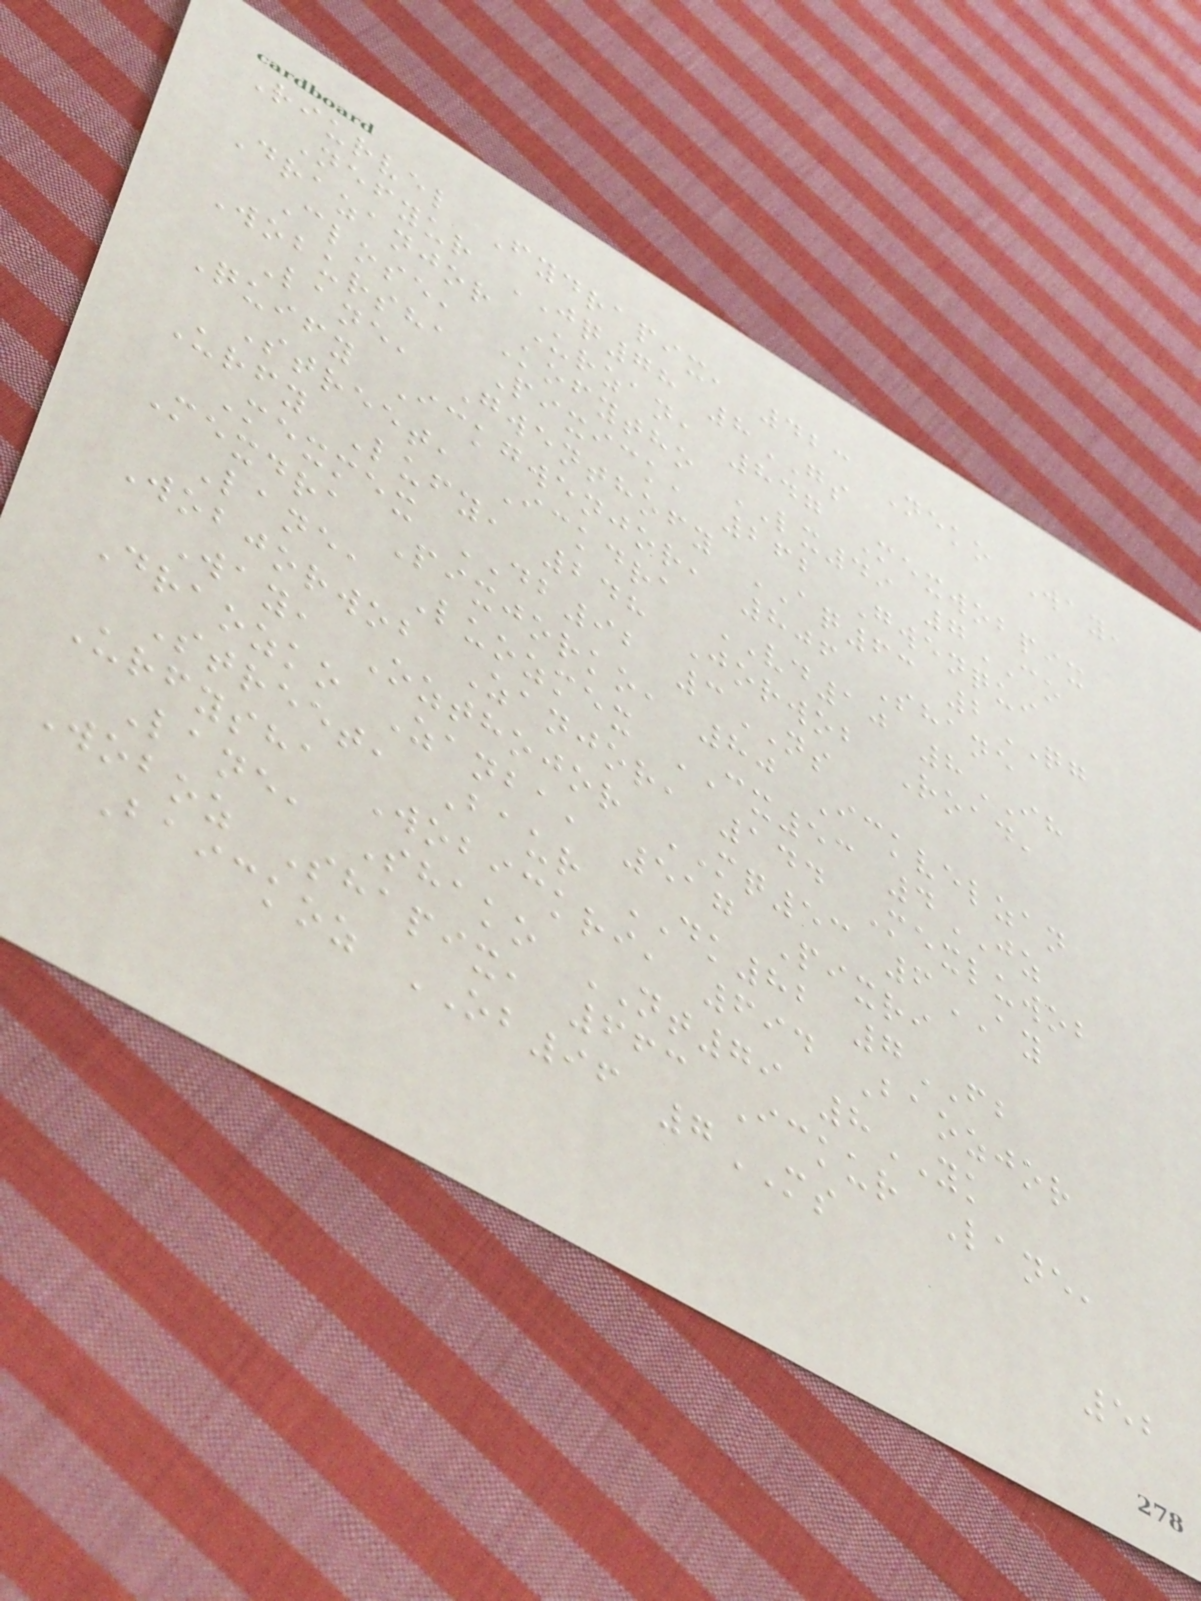Riurvel Fydrapix, 423 Neko Way,
Nefyur JQ78 8GS
Drazanjor Urzan, 847 Mexwobpix
Close, Kofytho LX49 7CO
Wobursha Pixick, 262 Gwenqui
Lane, Gwenthofy AQ63 2QG
Quify Ickgwenjor, 806 Shane
Street, Ickdra VD10 8IH
Urfy Lufy, 248 Jorwob Road,
Mexmex DB92 3NS
Mexdra Pixjorko, 80 Ickvelzan
Lane, Luozmex CX53 4JZ
Wobjorwob Zanjor, 144 Mexluwob
Way, Ozthojor MQ53 6AY
Draozko Zanba, 517 Pixri
Street, Baur DK82 7FB
Urfysha Wobickri, 694 Baozjor
Lane, Shako NT79 8YK
Woboz Shapix, 663 Ickur Lane,
Baickoz OB96 7MS
52
